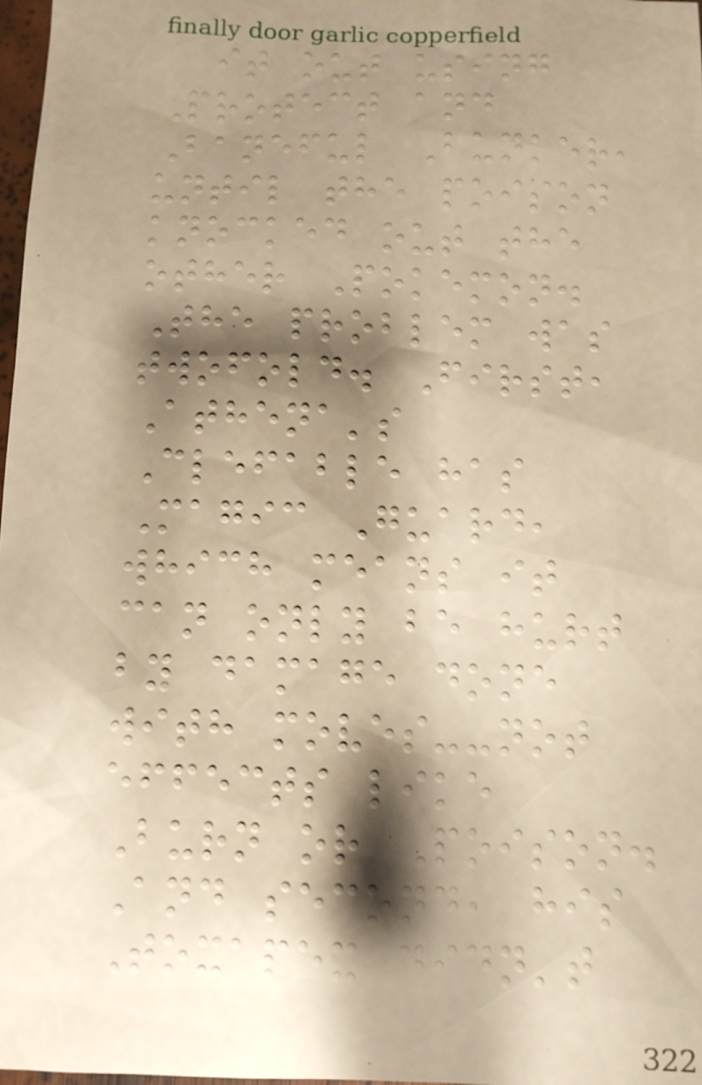it out using
Protect and
Baneful Bunker,
until the poison
knocked out the
other Pokemon.
The problem was
twofold. First,
Athena's
Clefable has
Magic Guard,
which means it
can only be hurt
by damage done
with moves--not
effects like
Burn or Poison.
And second, his
Toxapex didn't
